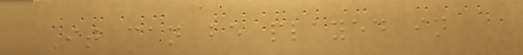It can be played in
